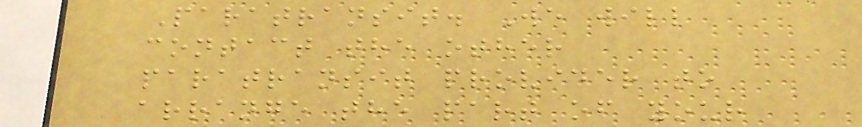Paratransit. We will
contact the other
paratransit provider to
arrange the part of your
